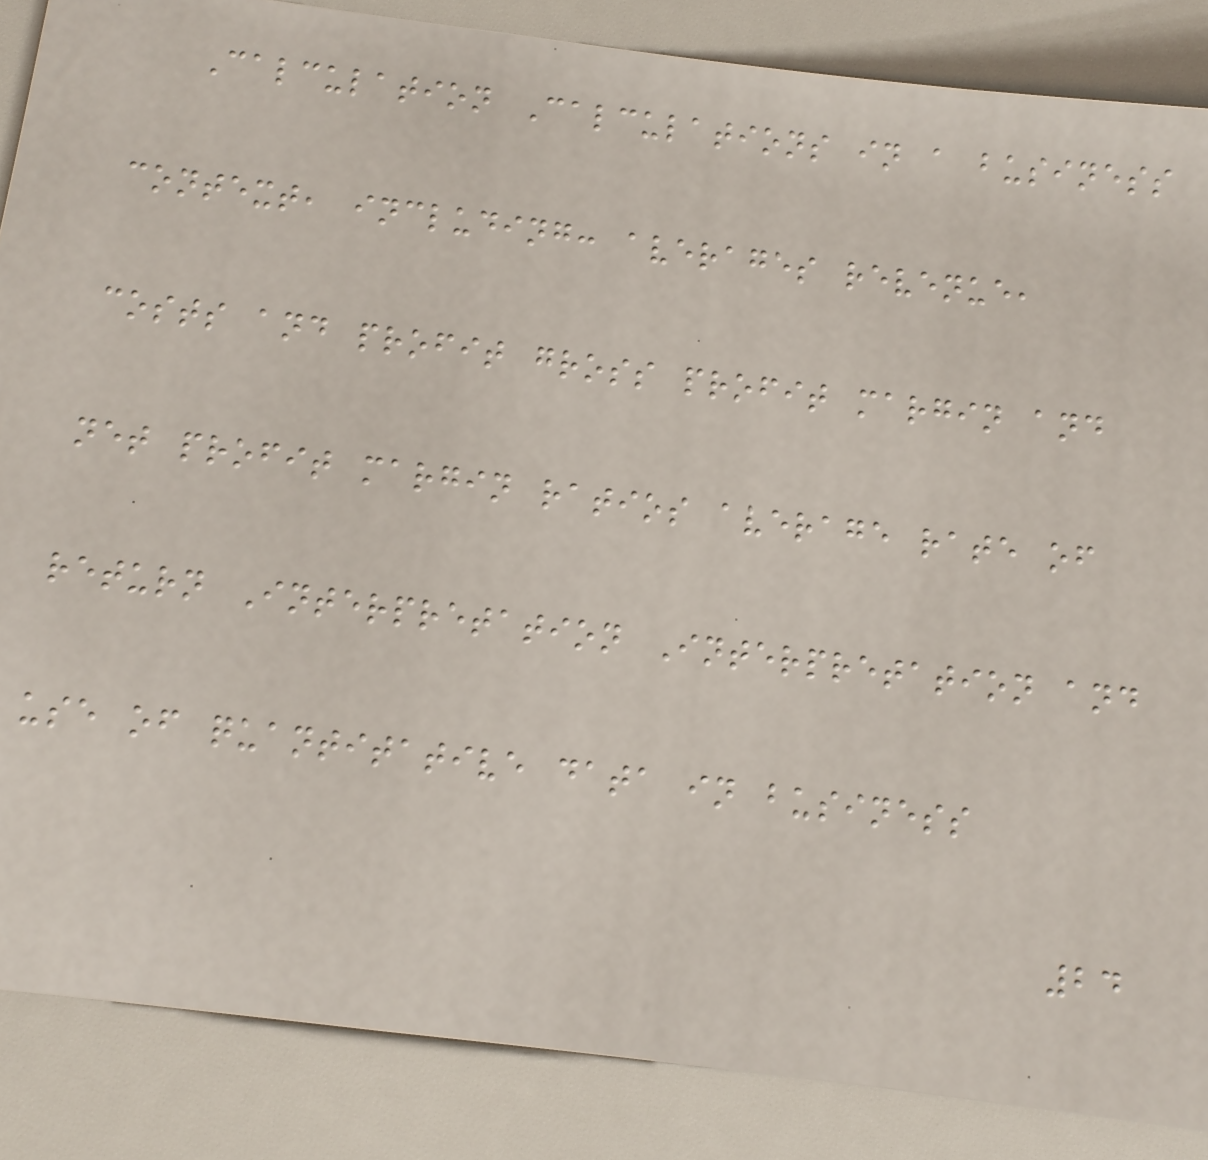Calculation Calculations in a business
context, including: averages revenue,
costs and profit gross profit margin and
net profit margin ratios average rate of
return Interpretation Interpretation and
use of quantitative data in business
24
